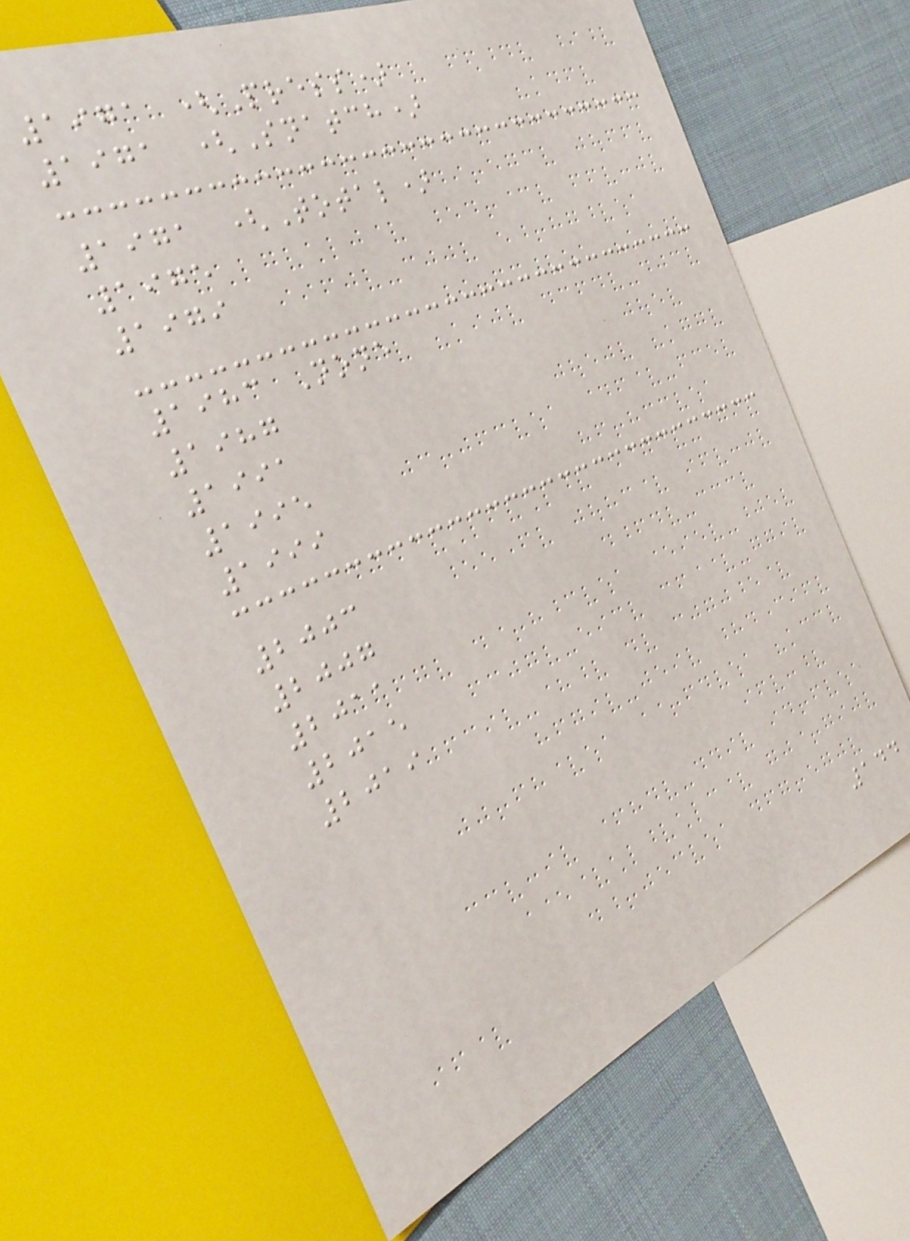1971 (Press)
1971 (Snatch)
1971 (Total)
1975
1979
1983 None
1987
1991
1995
1999
2003
2007
2011
2015
2019
144
